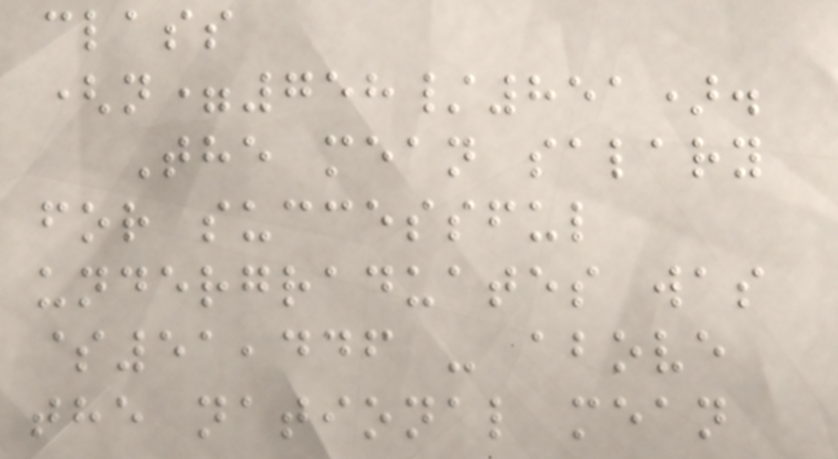class
(n=758/851).
The mean salary
for successful
undergraduates was
$51,446 - above
the national mean
